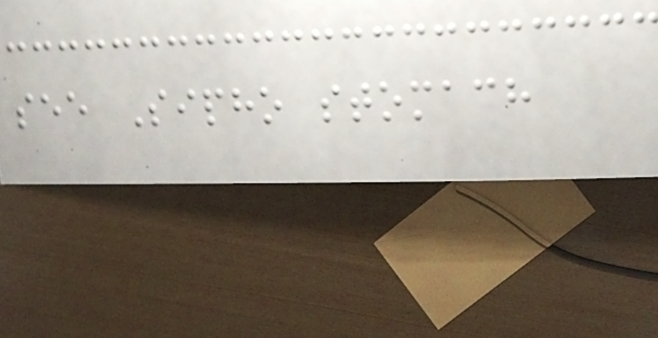see Sipho stomach
